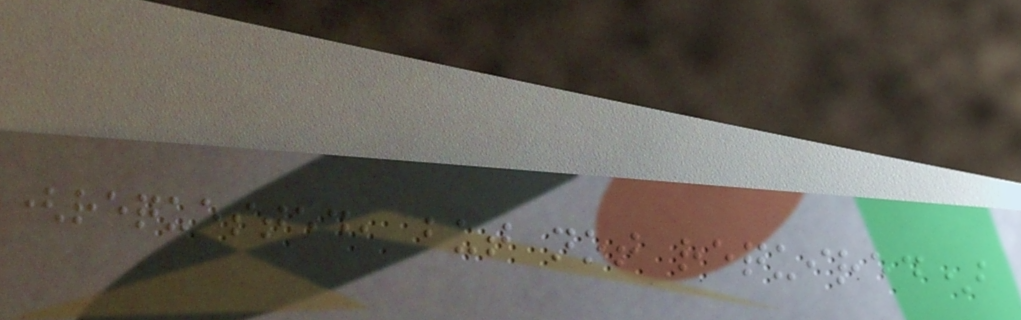(requested, but not required)
